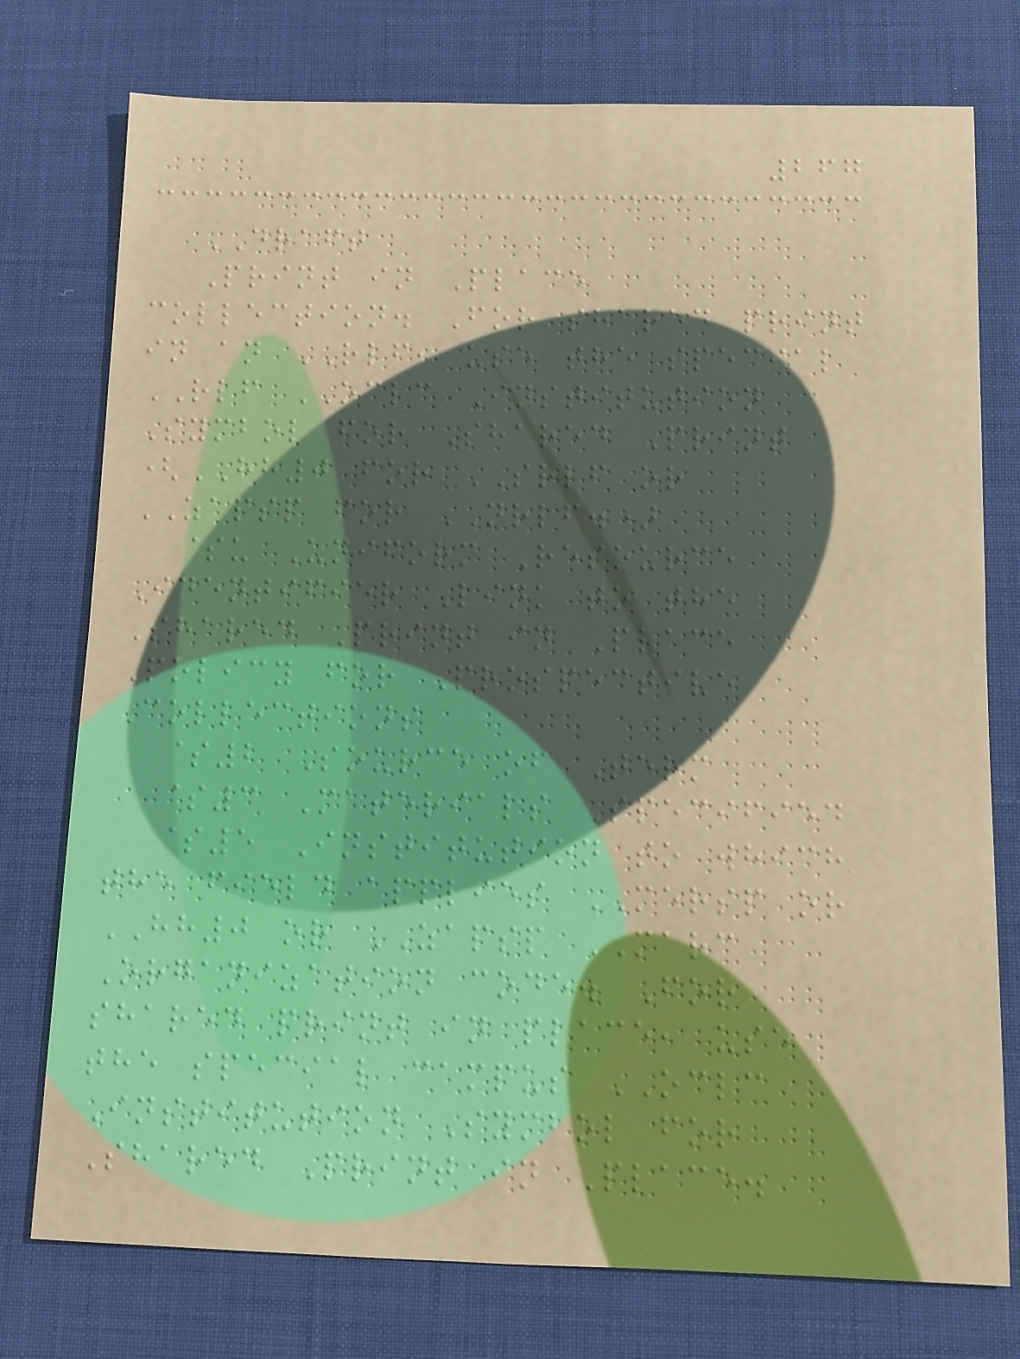267
DRAFT
Print in Place
collection. For shared print
in an RLF, use the special
RLF OCLC Institution
Symbol for Shared Print
(HH0 for SRLF or
ZAPSP for NRLF.)
$u Uniform Resource
Identifier Link to the
Shared Print in Place
Policy for Prospective
Collections
$2 Source of Term
$3 Materials Specified
$5 Institution to which
the field applies MERSP or
HH0 or ZAPSP MARC
Organization code. For
shared print in place, use
the special campus OCLC
Institution Symbol for
Shared Print in Place.
